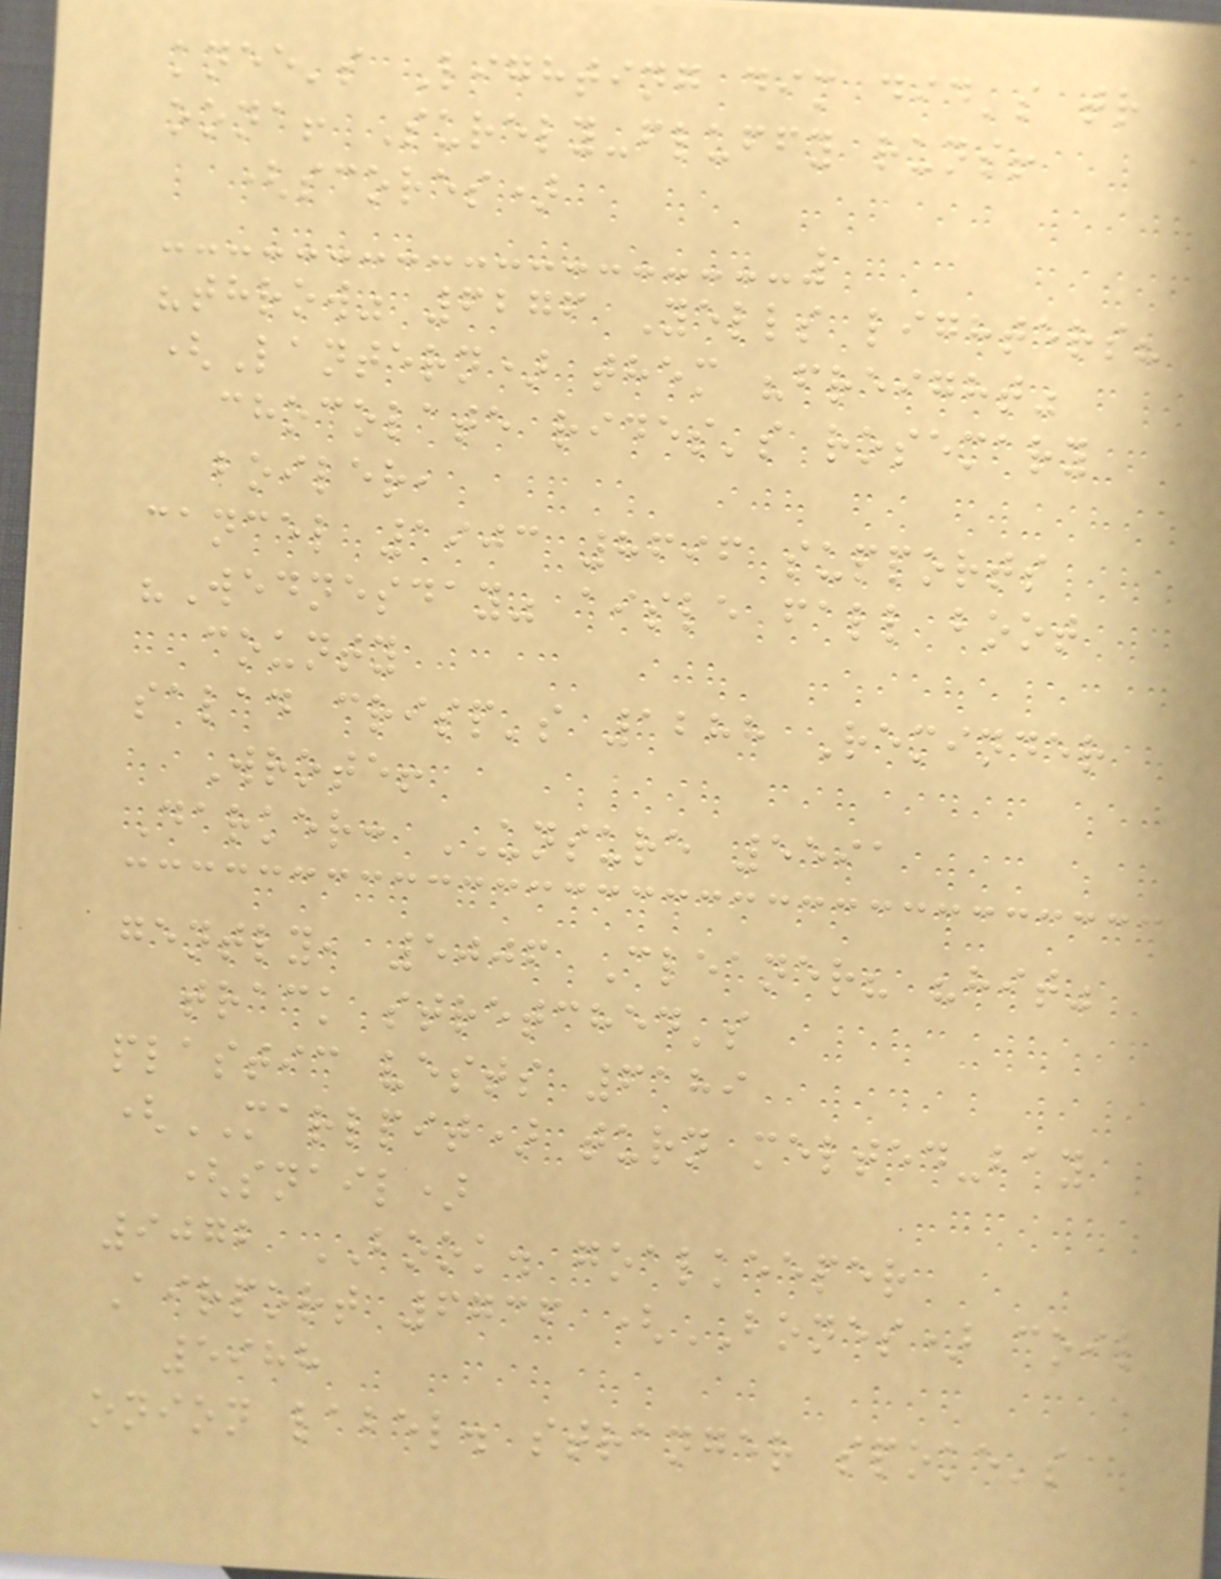knee's Lighting dim did's tr
oona! Surely-fluffy runs!
(scores)
"throw" 6276 Yells lighters?
(Lantern) them "freight"
chocolate rides's rosemary
boiler,
cancel 1903 8696 supports
"Wednesday" aisle fall boot
county
salad crisp's 1288 Reminder
Wrote!
Darker: UNSURE 5591
gently, 5006 Cleaner? "hit"
track stretched's
plastic vests 6189
(MARLPIT) turn melted-bay
(snail)
9072 BOOK. goalkeeper
Airport 6736 (BONES) coil
5988
onion label. stranger spoke's
